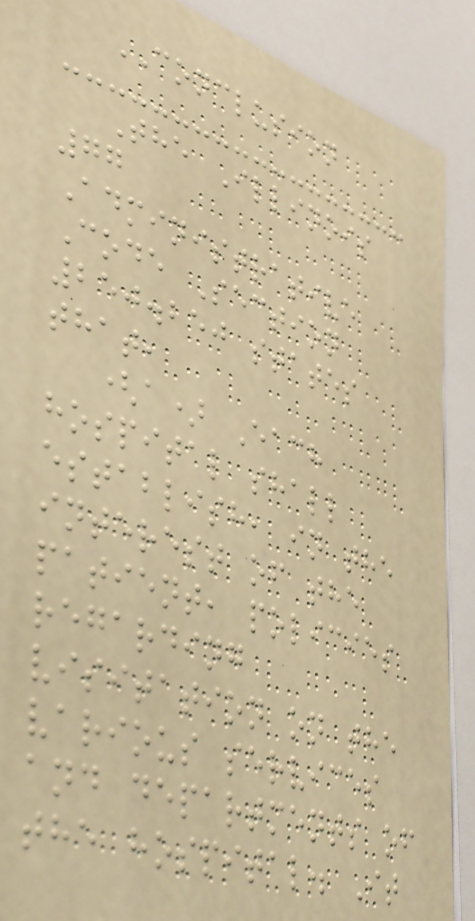CONCLUSION
The Illinois
77
Administrative
Code Section
250.250 states
that,
(a) Each
hospital shall
establish, in the
interest of the
patient, policies
regarding
visitation on the
various services
and departments of
the hospital. It
